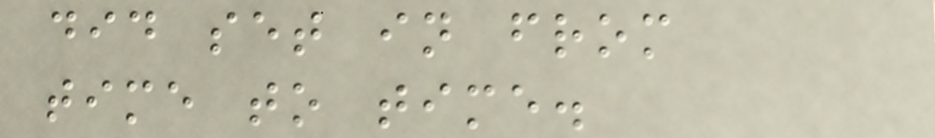did set in from
time to time.
